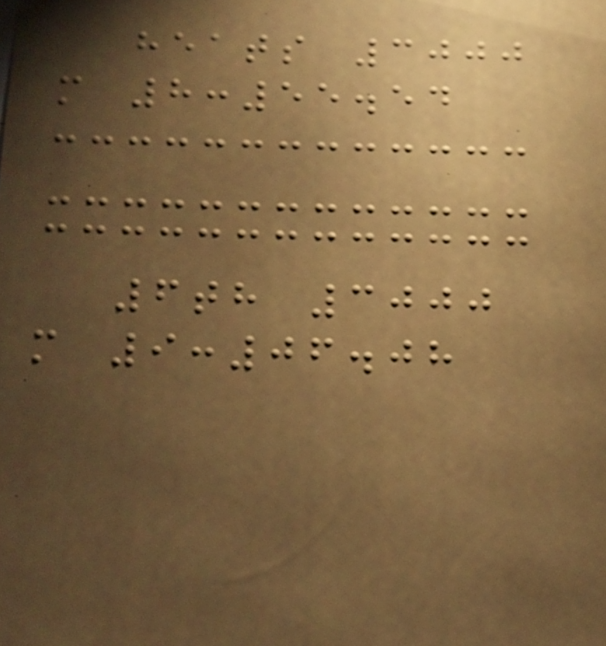heats 3000
m 8:55.54
6th 3000
m 9:06.08
